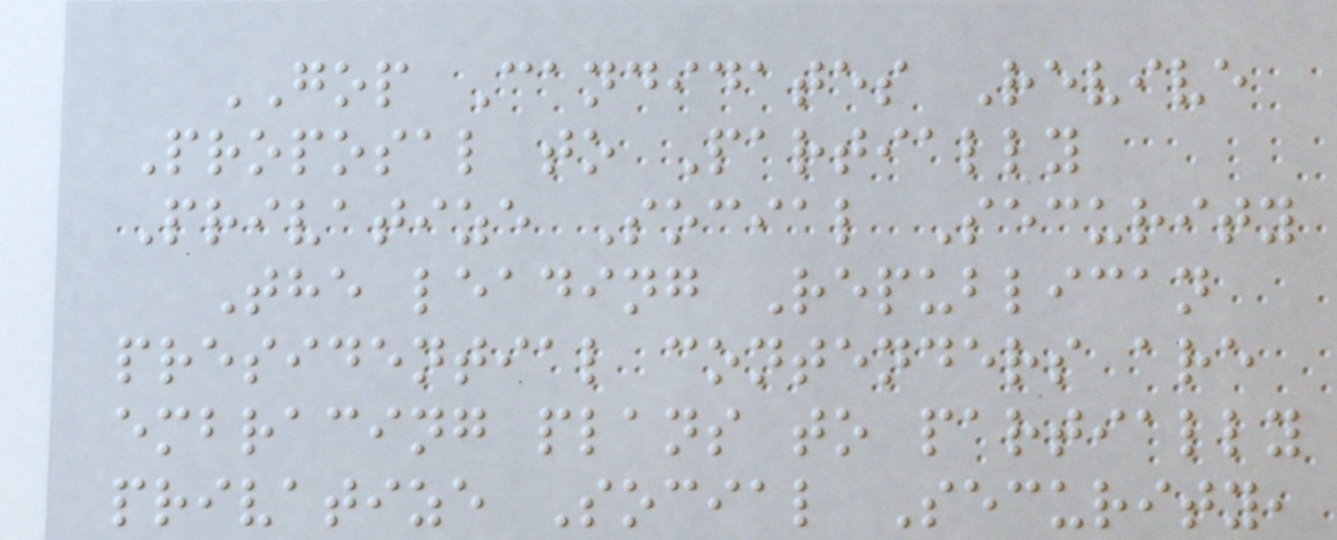GOP Candidates Revive
Proposal to Partially
Privatize Social Security
The leading Republican
presidential contenders are
embracing plans to partially
privatize Social Security,
